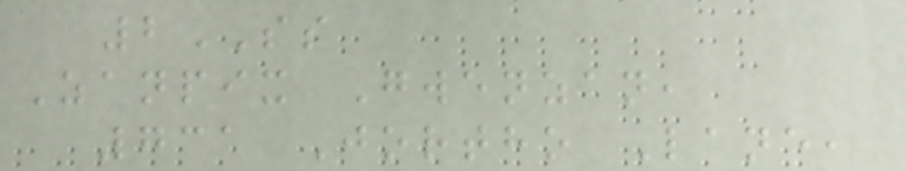2SS
Zanpix Gwenzan,
731 Jortho Lane,
